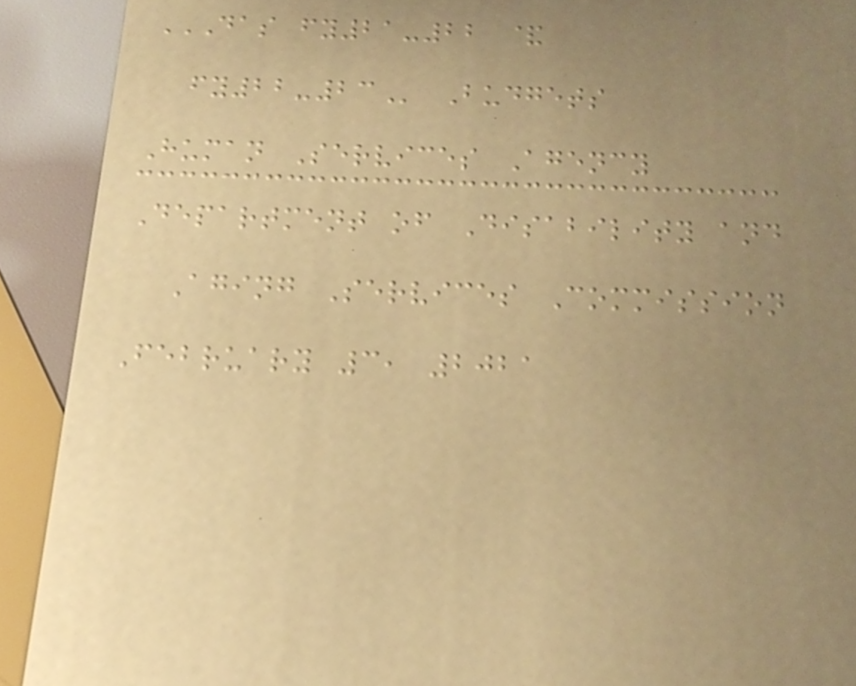DAS FY21-22 &
FY22-23 Budgets
Human Services Agency
Department of Disability and
Aging Services Commission
February 3, 2021
